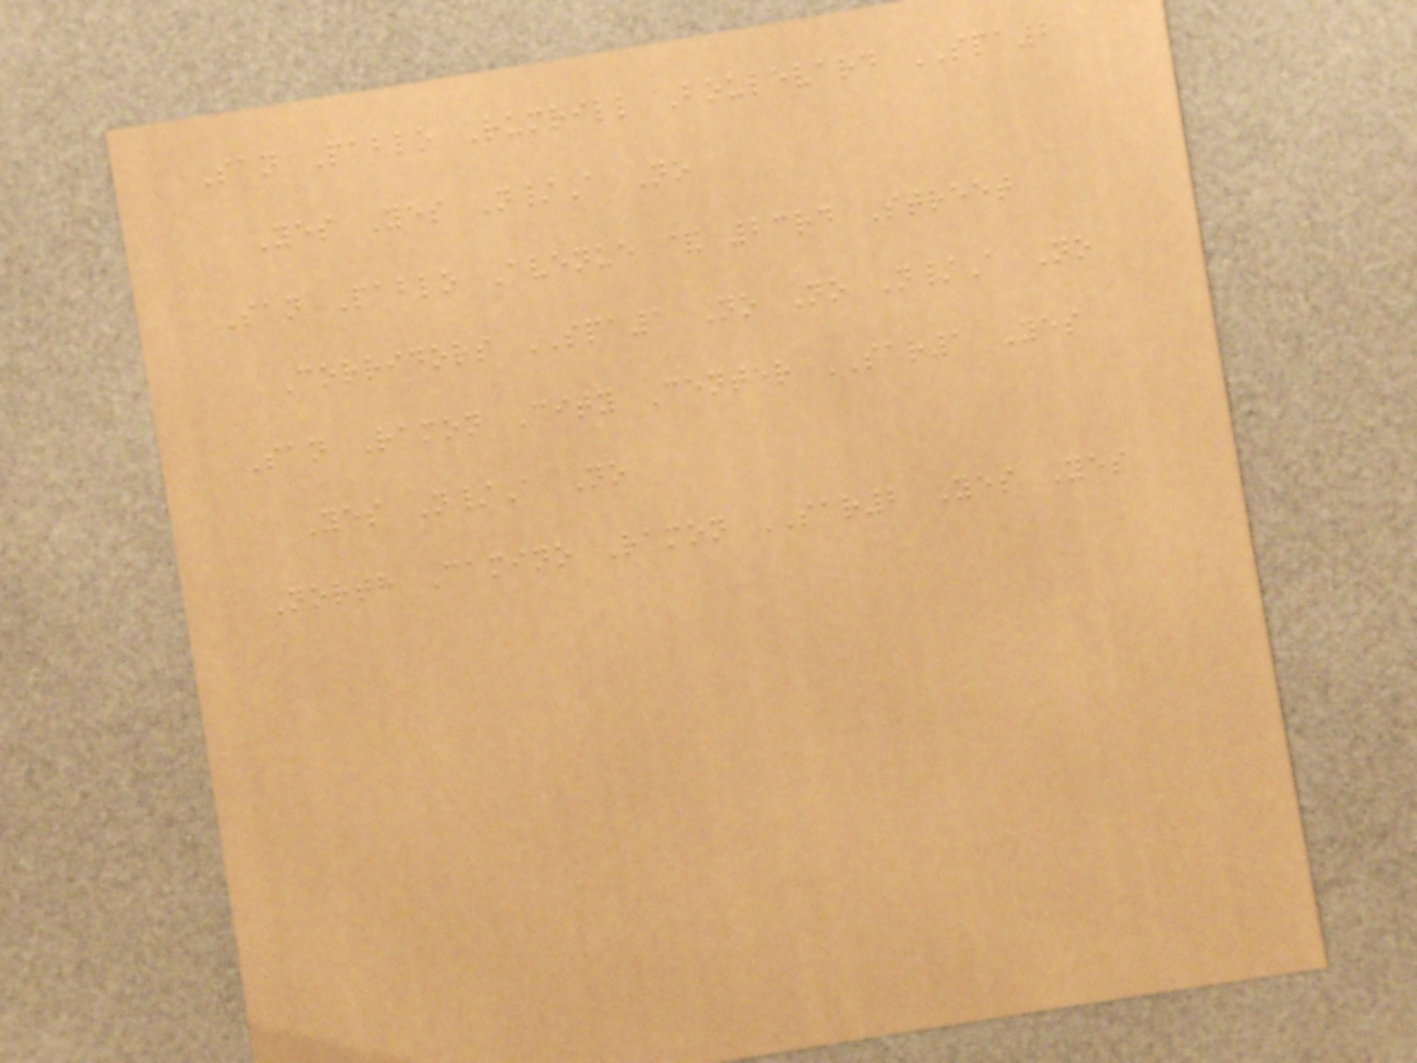San Pablo Rumrill Boulevard SPA2
Yes Yes N/A No
San Pablo Avenue & 23rd Street
Corridors SPA1 No No N/A No
San Ramon City Center SAR1 Yes
Yes N/A No
North Camino Ramon SAR2 Yes Yes
